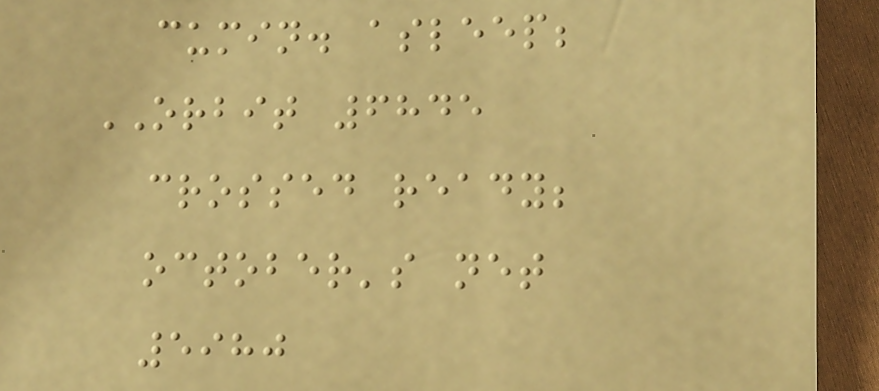cumin. asleep;
ORBIT 6845
crossed ready;
october's net
5980
